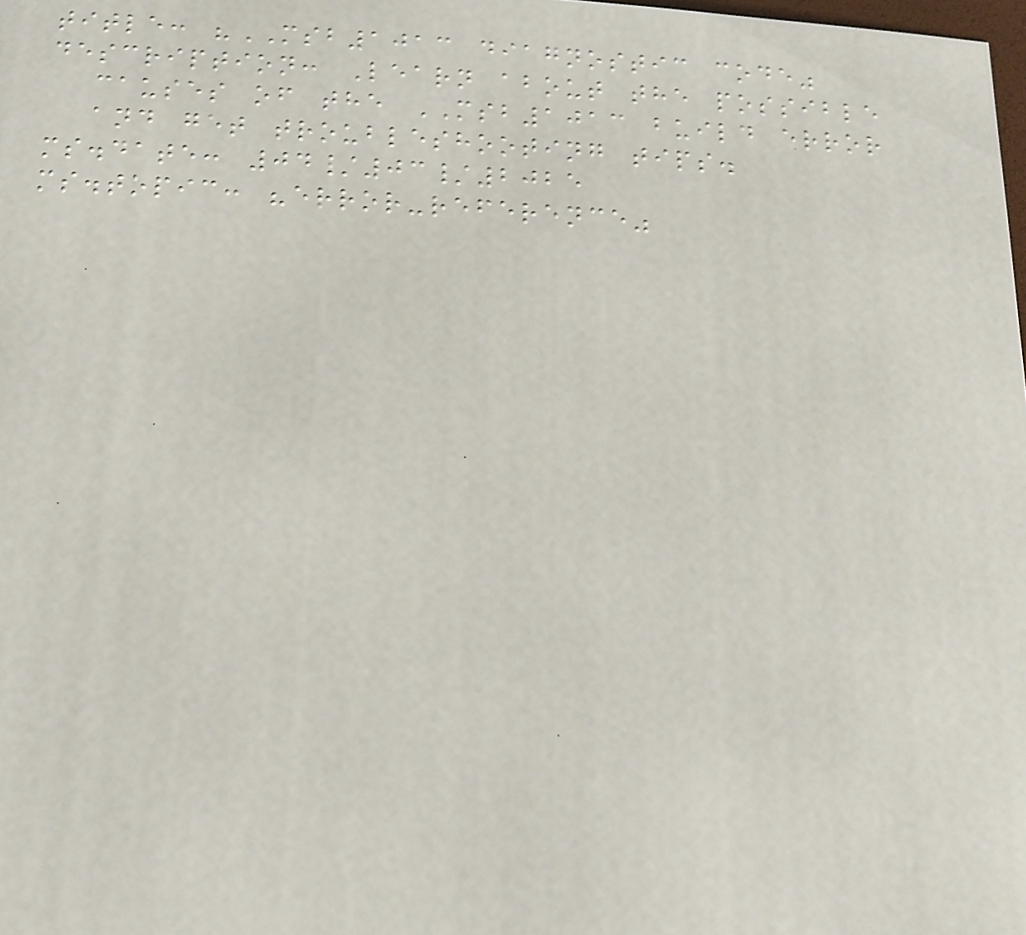title: "MSB1013 diagnostic code"
description: Learn about the possible
causes of the MSB1013 build error
and get troubleshooting tips.
ms.date: 04/03/2025
ms.topic: "error-reference"
